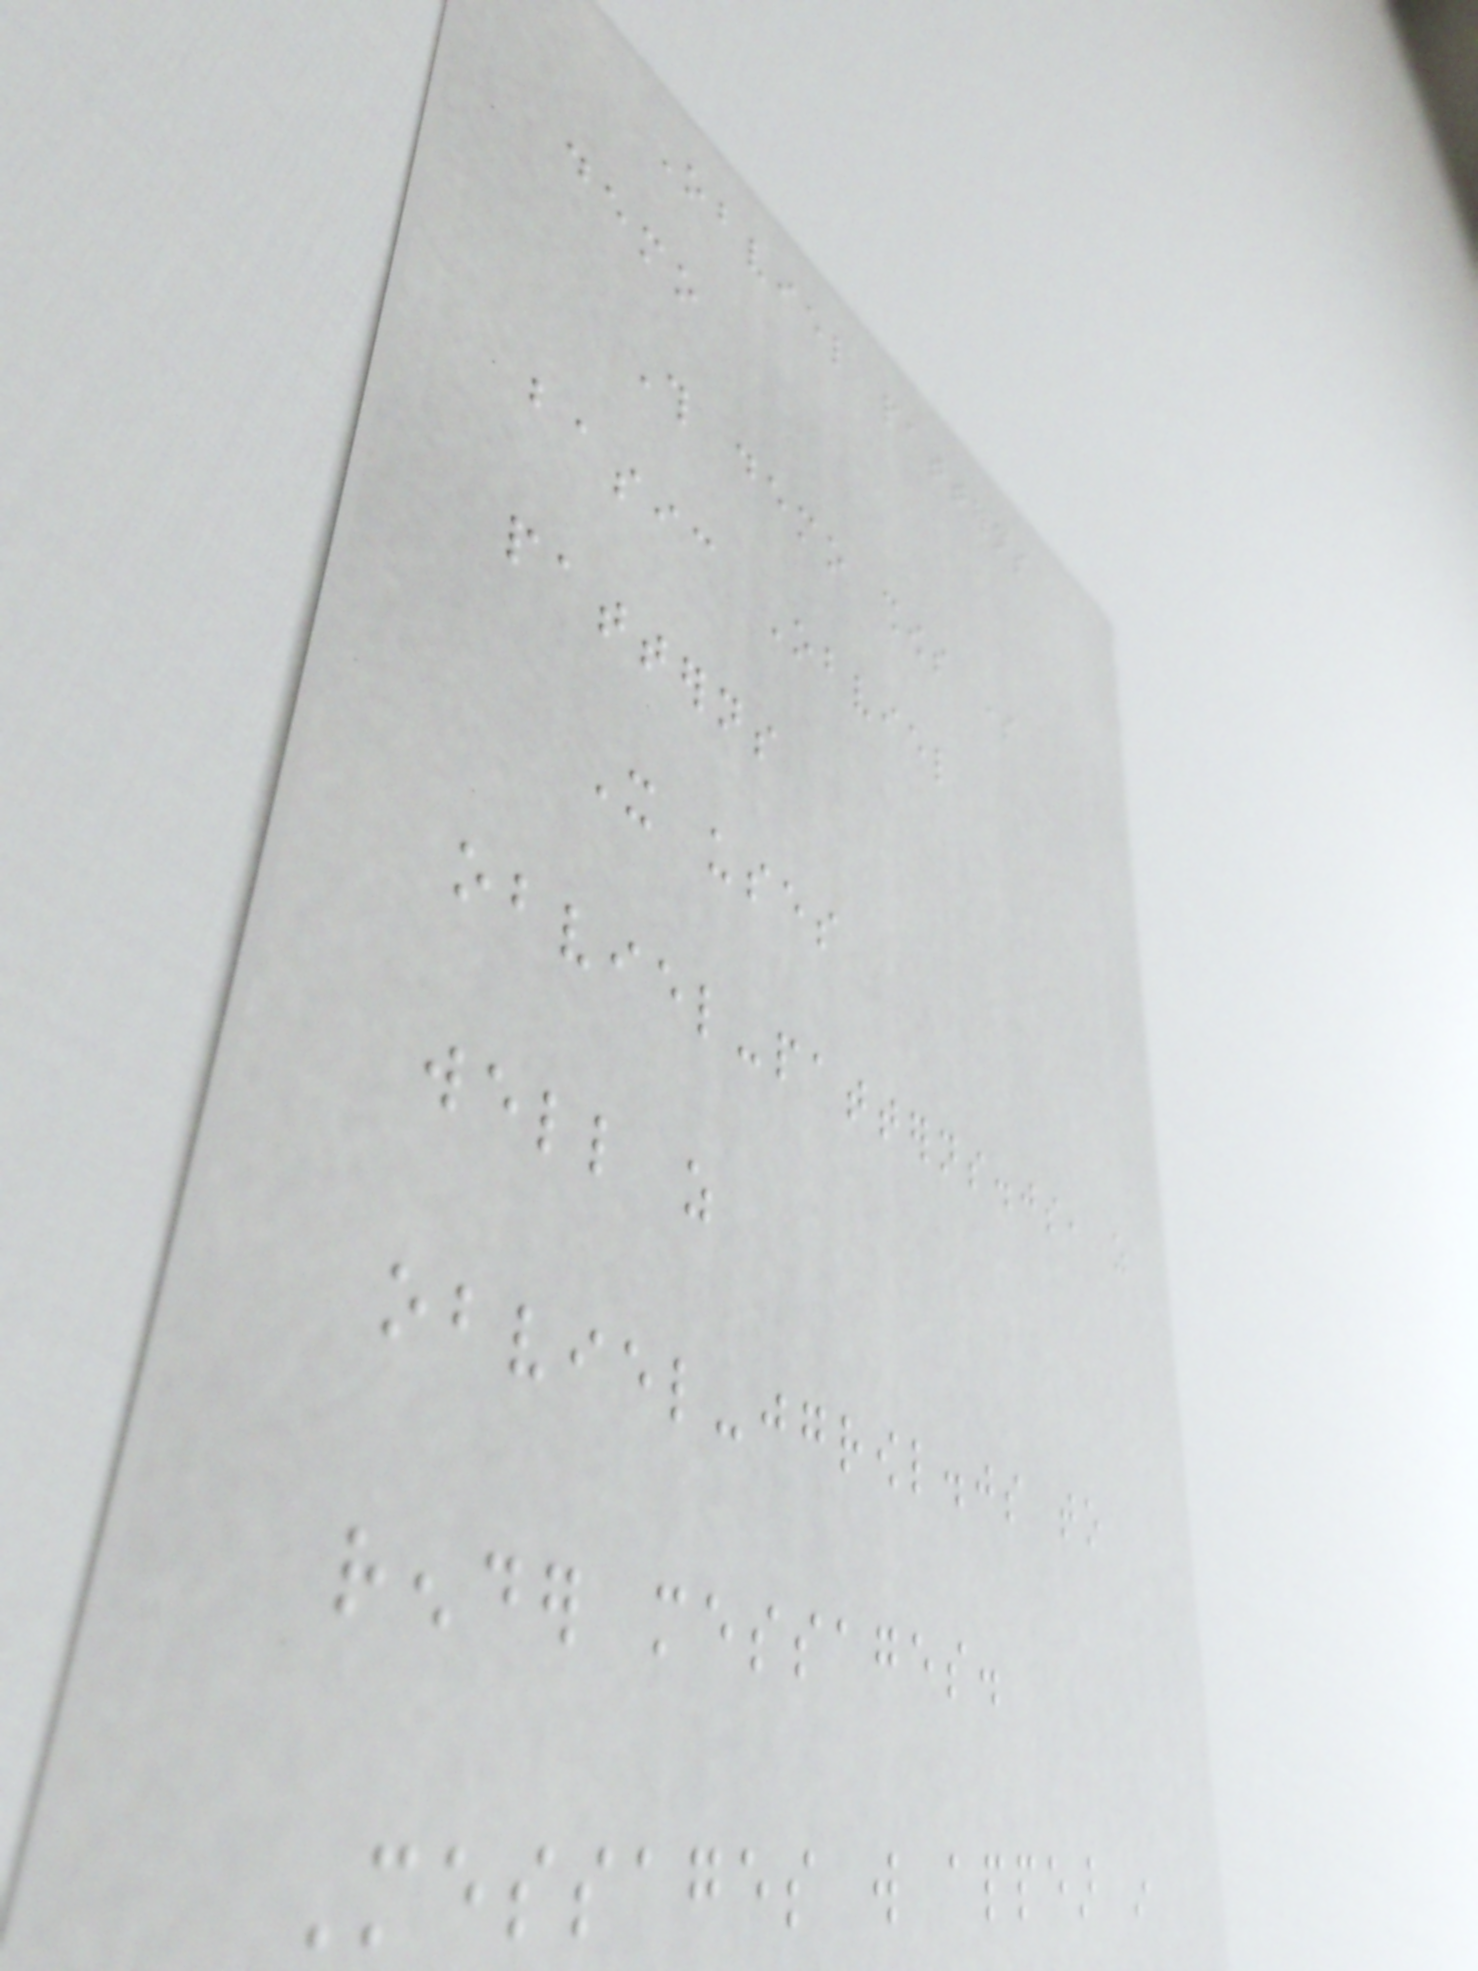Obviel patterns
demo
This demo shows some
basic Obviel
patterns
It uses
obviel-patterns.js, as
well as
obviel-jgrowl.js to
render messages.
Messages will appear in
